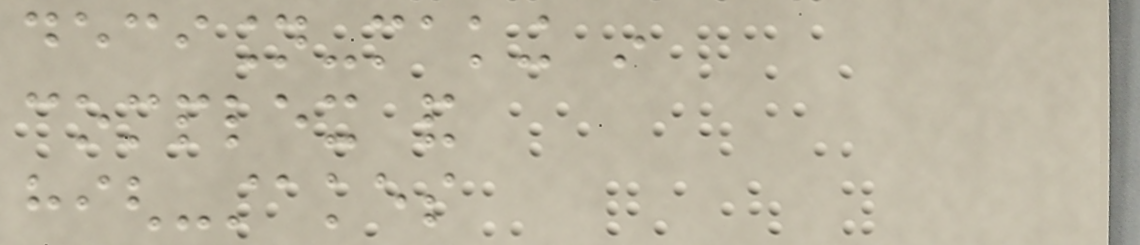decision-making in
complex and
high-stakes
